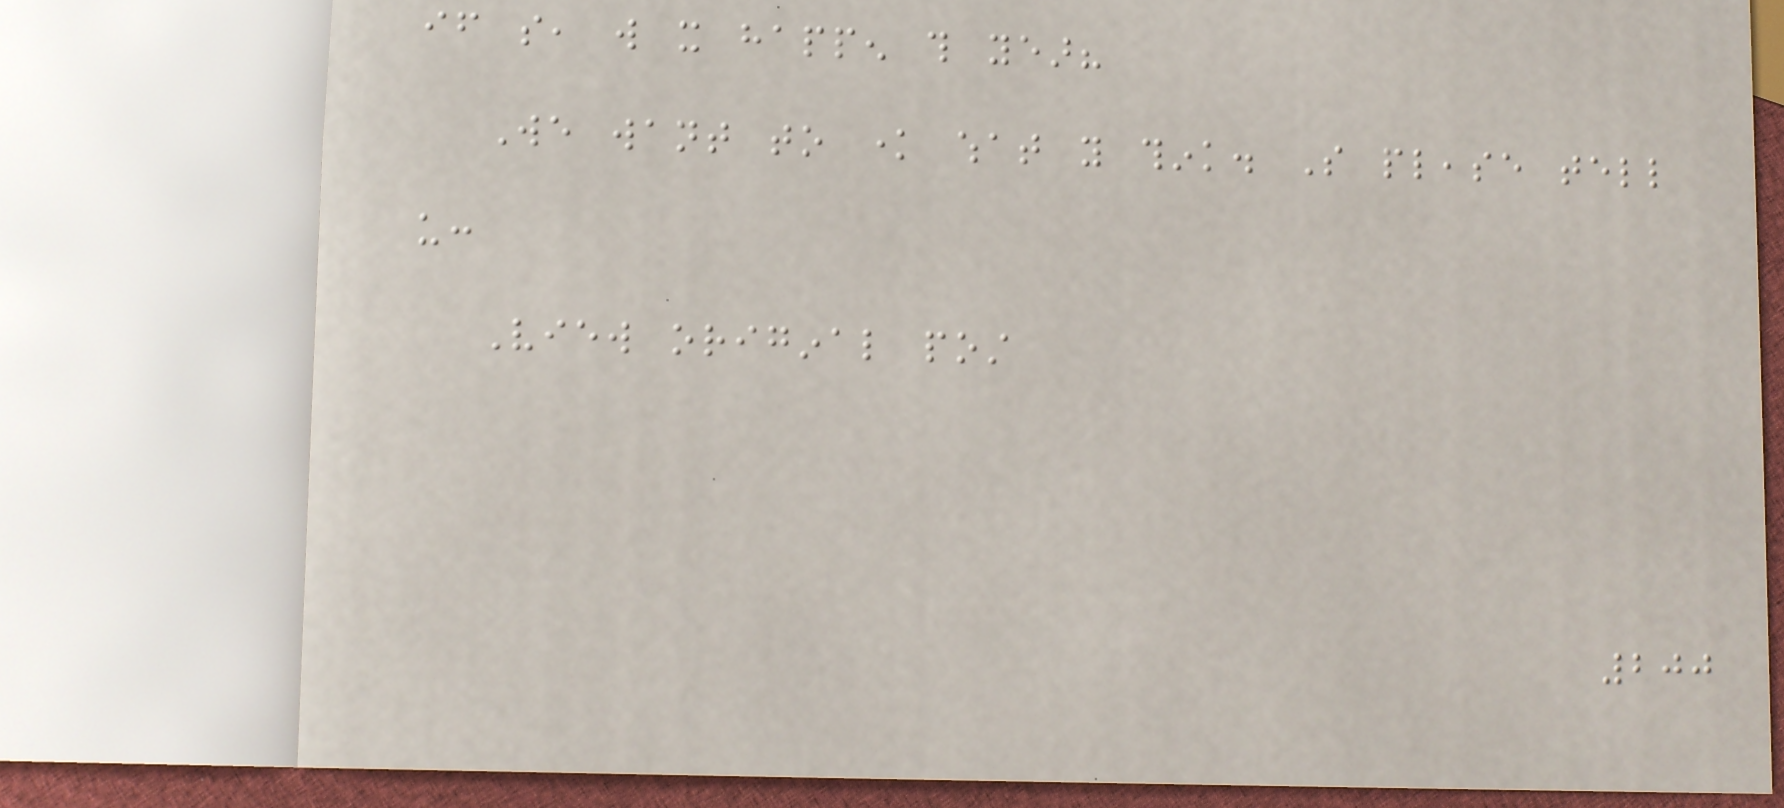if so, will it happen this year?
We want to know what you think. So please tell
us:
View original post
200
